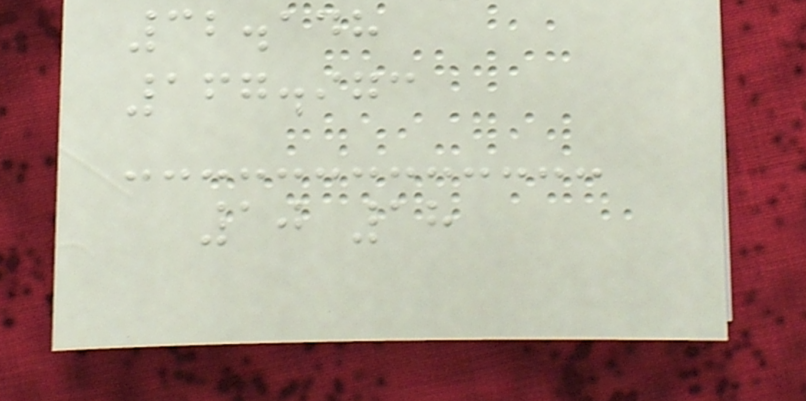32.148
167.973
10 18
